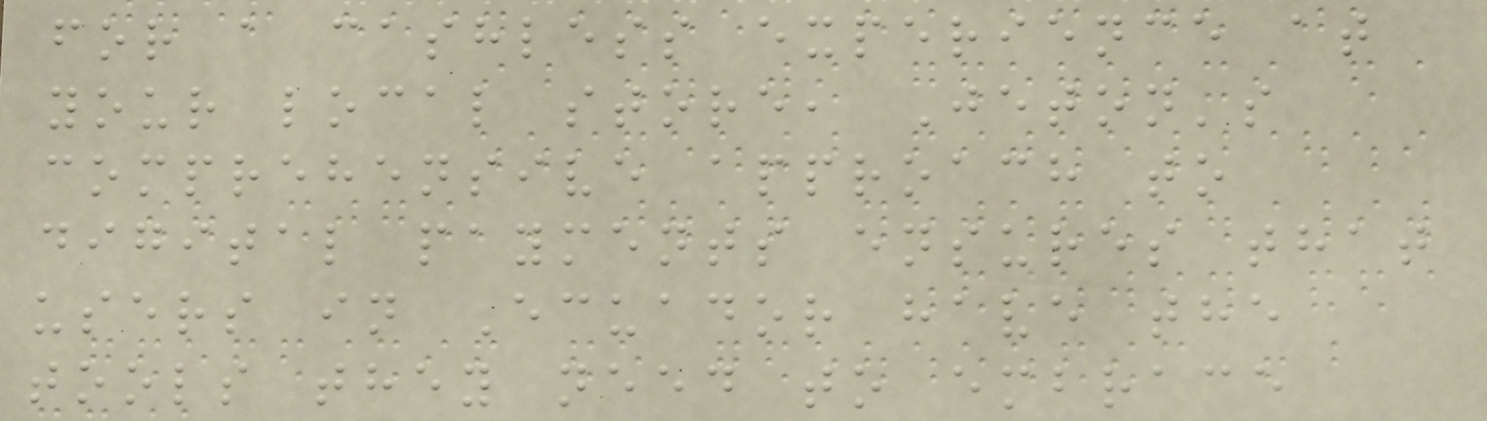for a cashless experience at
your local store, Jeton's
comprehensive approach to
digital payments ensures that
users in Ecuador have the
tools they need to embrace
